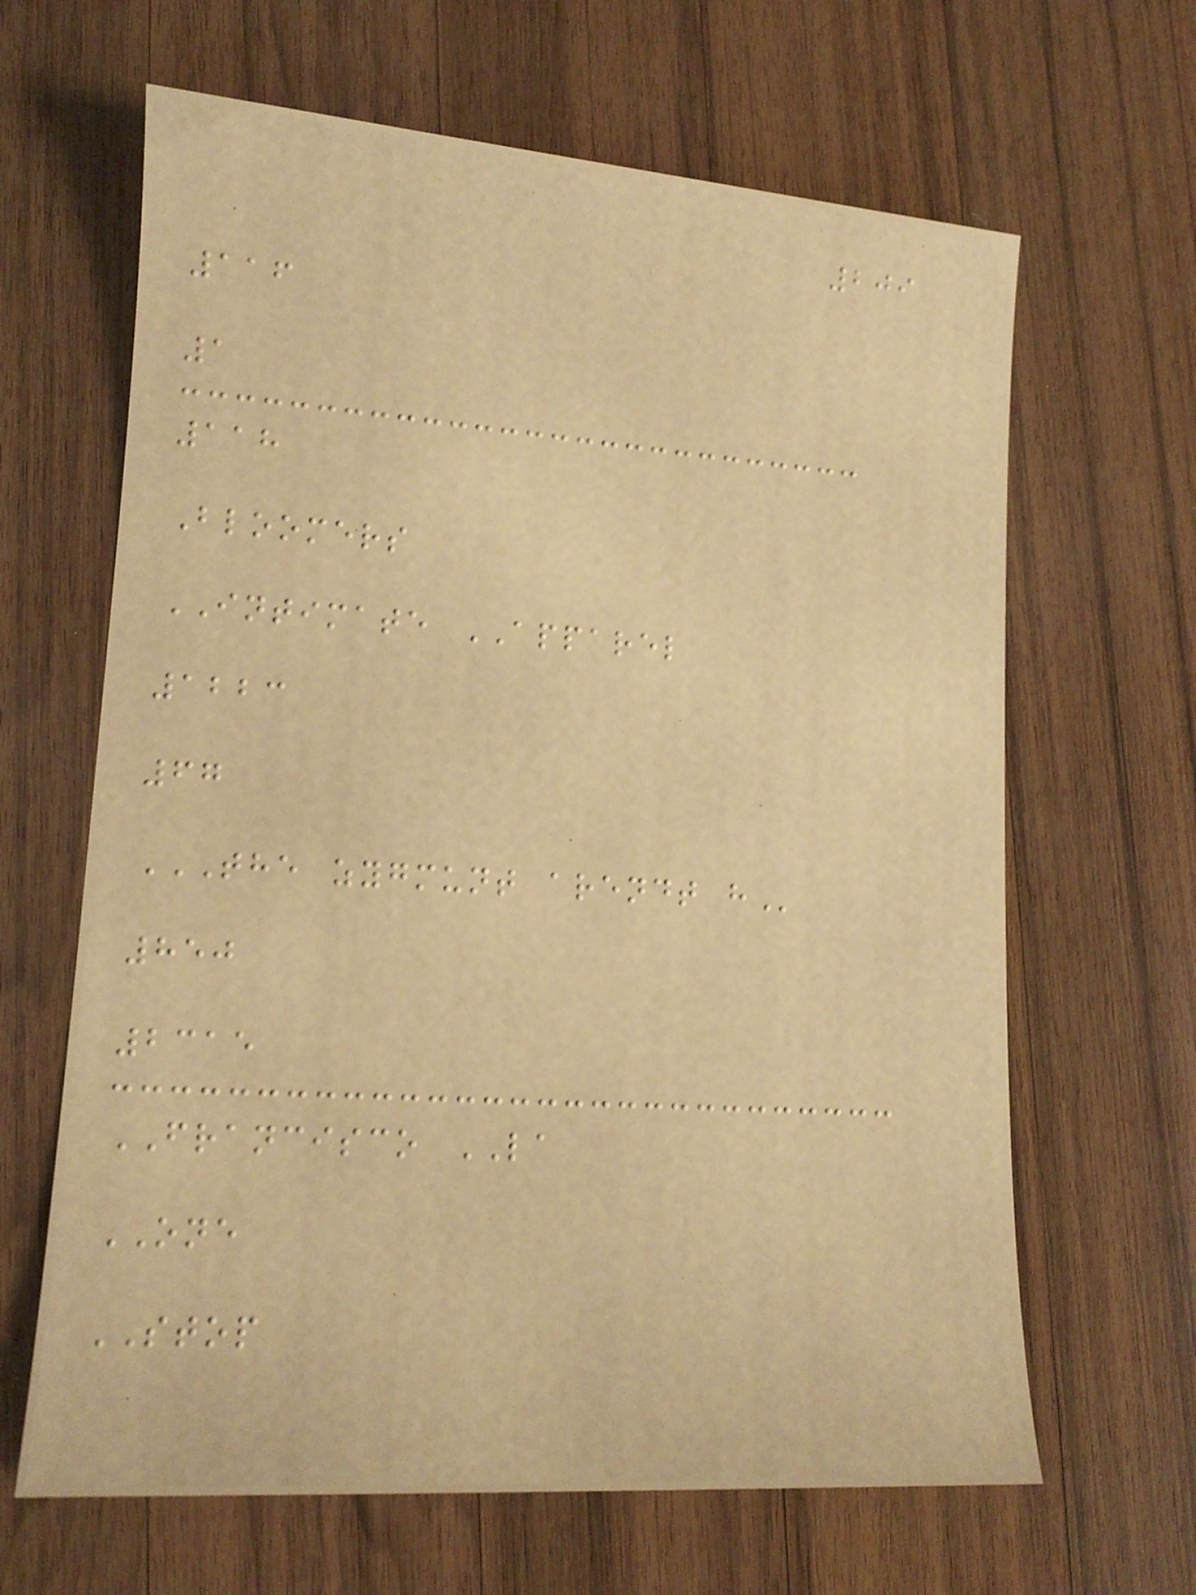209
116
1
118
Bloomers
INTIMATE APPAREL
1223
67
THE ZYGMUNT ARENDT H
850
2315
FRANCISCO LA
ONE
STOP
